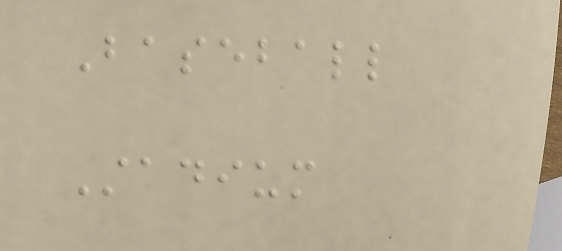Baseball
Stadium
